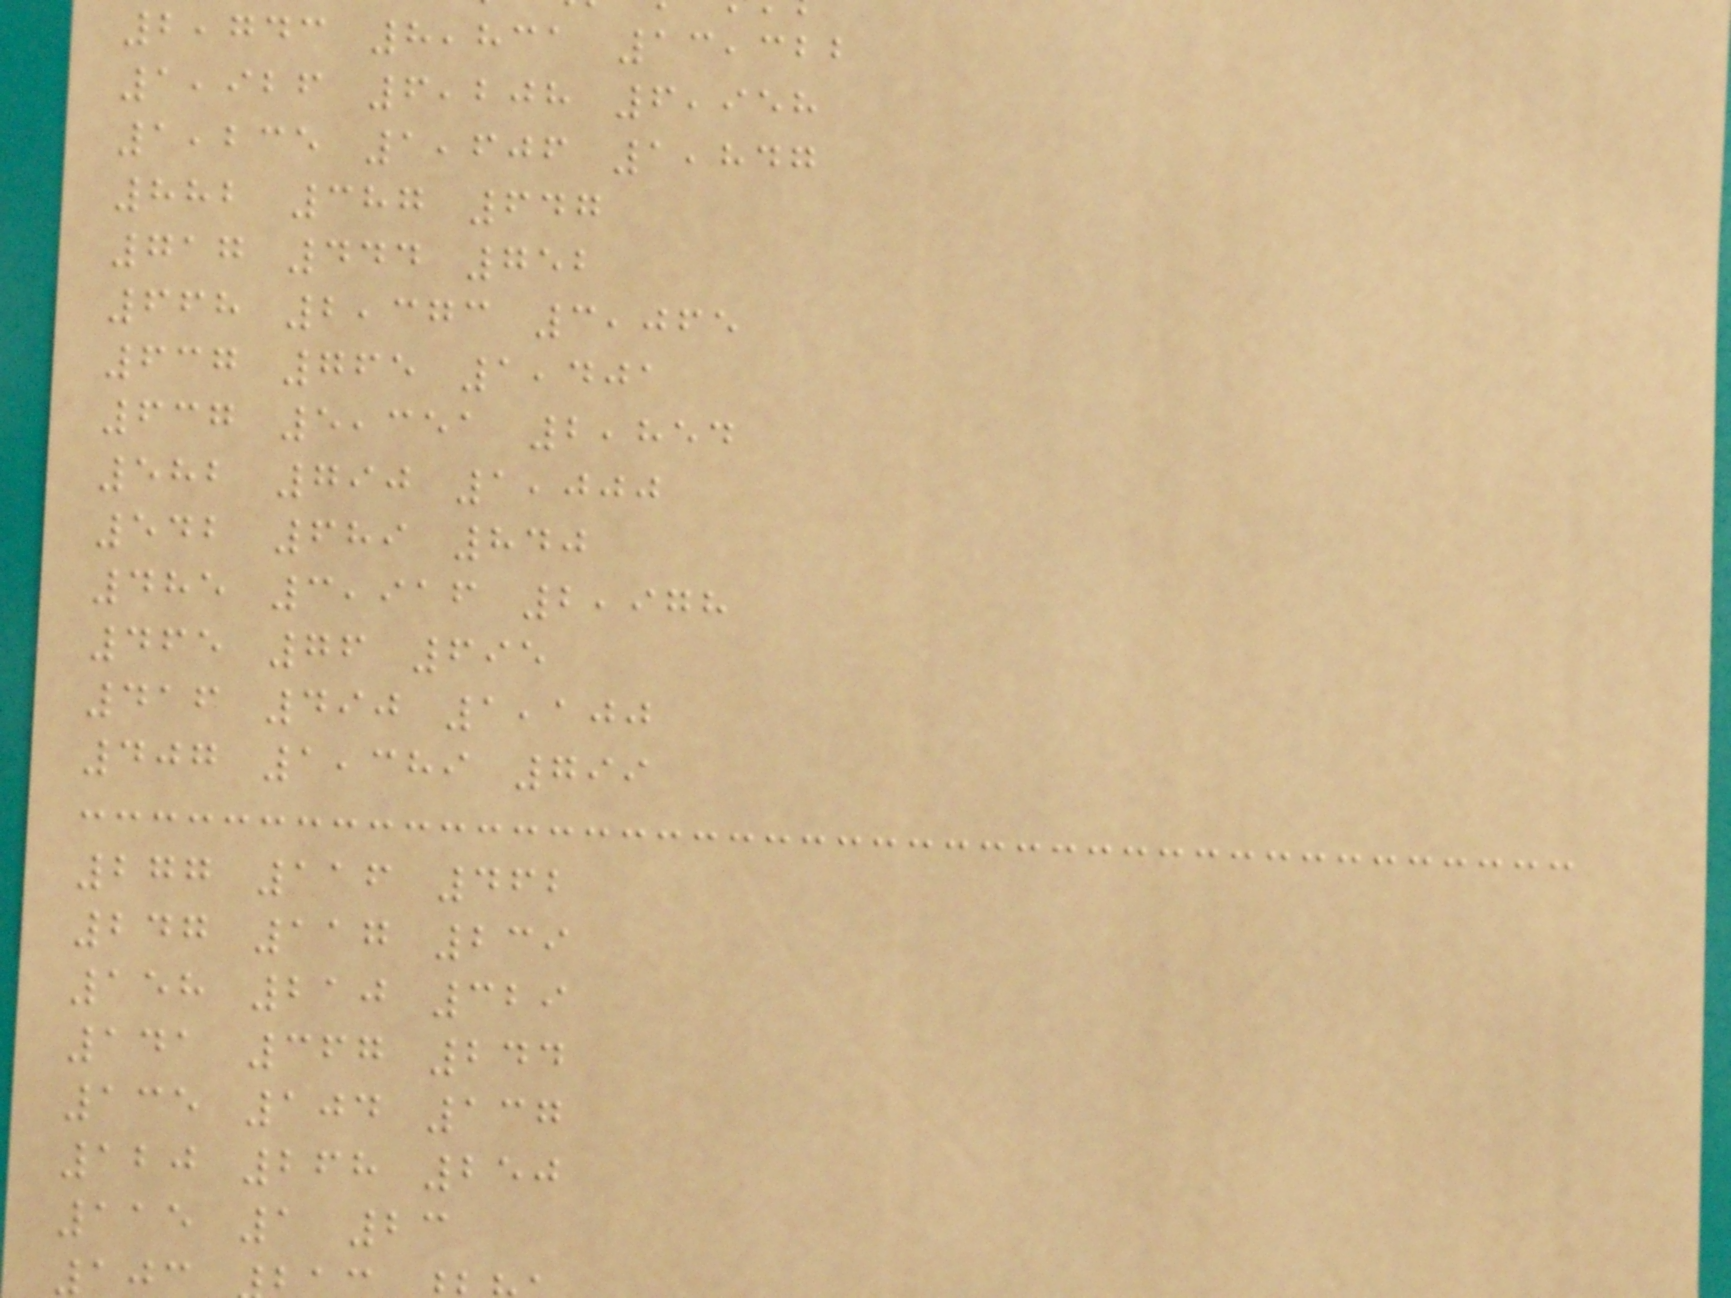2,743 8,831 13,322
1,926 6,208 6,958
1,235 1,606 1,847
882 387 647
717 444 752
668 2,373 3,065
637 765 1,401
637 5,351 2,854
582 790 1,000
542 689 840
485 3,916 2,978
465 76 695
416 490 1,100
407 1,389 799
277 116 462
247 117 239
158 210 329
141 367 244
135 104 137
120 268 250
115 1 23
